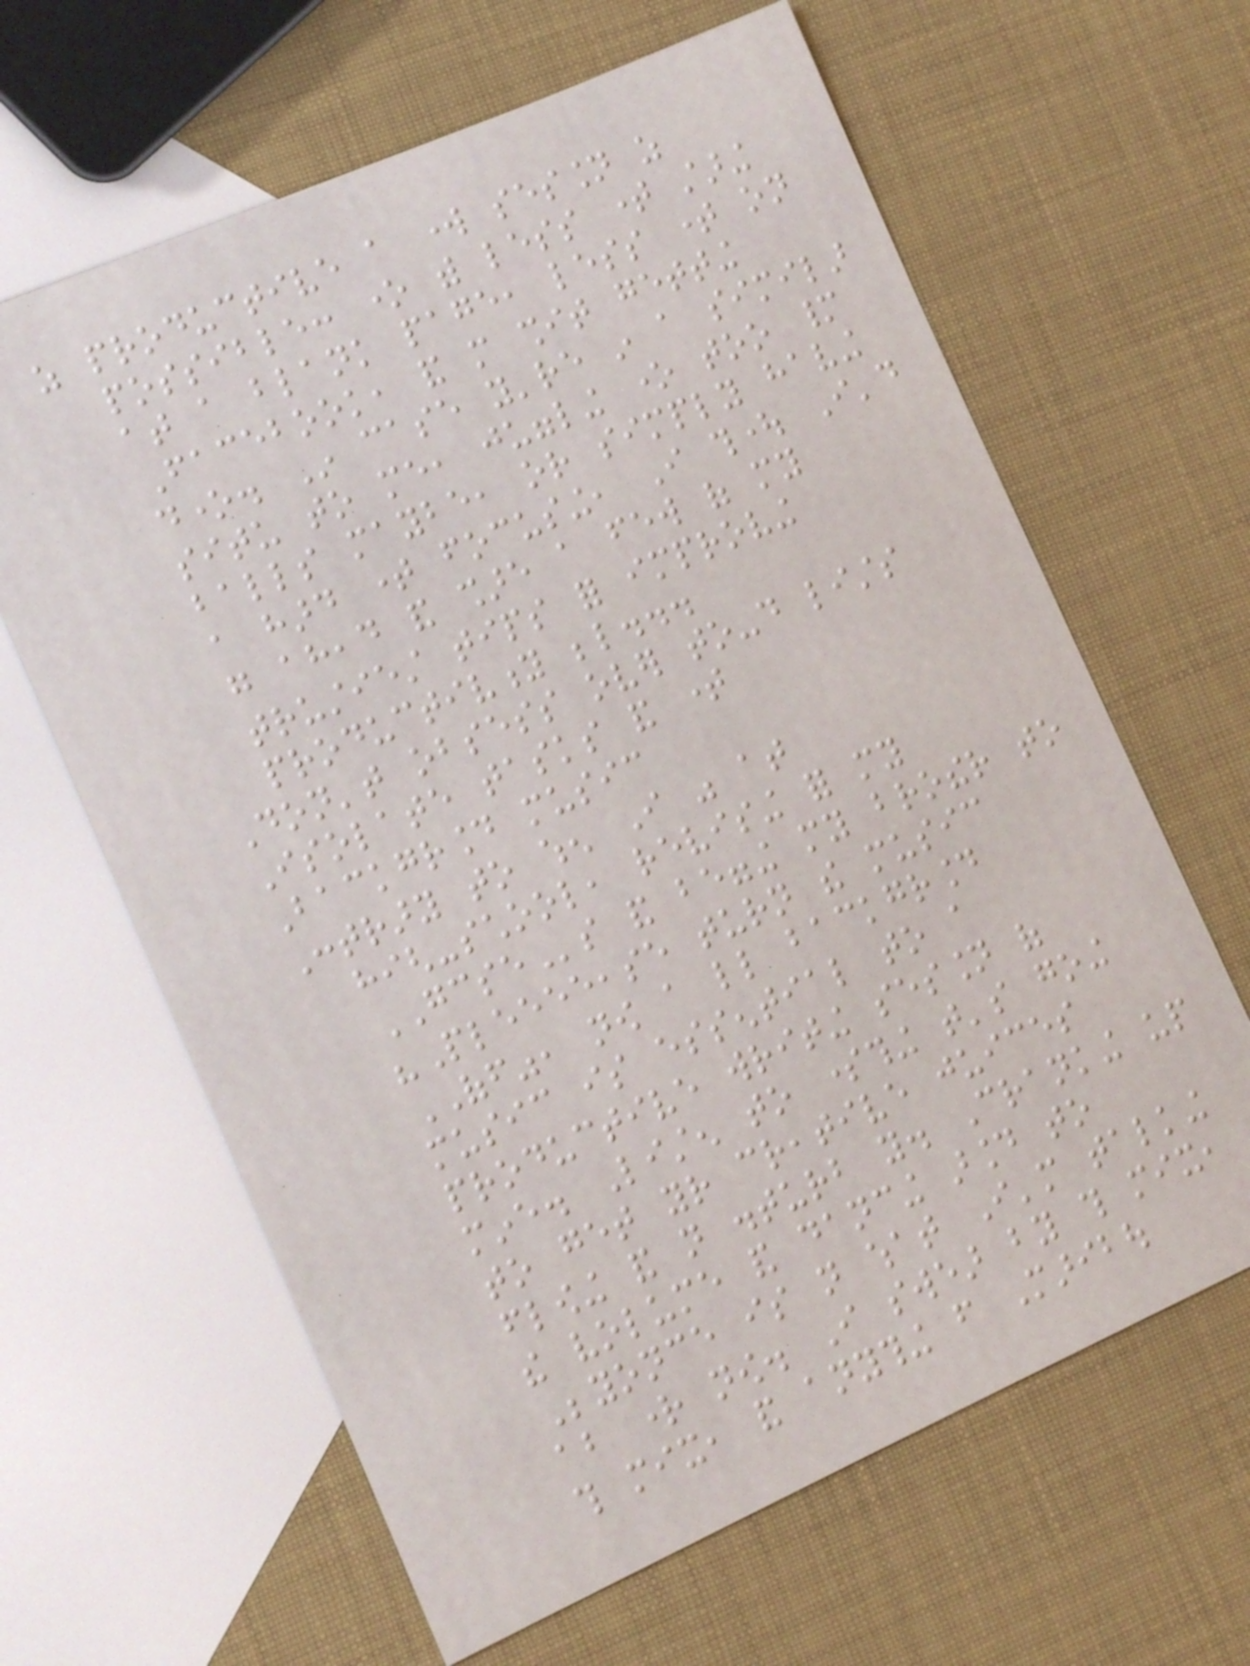as productive a work session as
possible: one with less time staring
at a blank page, less time on
Facebook, and more shit getting
done. In case you're in a similar
situ to me, juggling one too many
balls maybe, or simply having
a hard time focusing, I thought I'd
go ahead and share a few of my
trustiest tips for improving
productivity below...
Don't obsess over to-do lists
Isolate tasks and time
Background music
Contrary to when I was at
high-school, revising for my
GCSEs and begging my brother to
"Pleeeeease turn the music
OFF", now a little background
music is essential to a
productive writing session of
mine. Listen to something that's going
to get your creative juices
flowing and not disturb you. Cranking up
the volume and dancing around to
Beyonce is not what I'm talking
about right now. I swear by this mix,
this mix, and anything from Maribou
